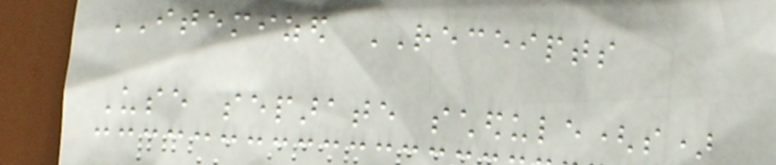ITEMIZED RECEIPTS
Use separate schedule(s)
